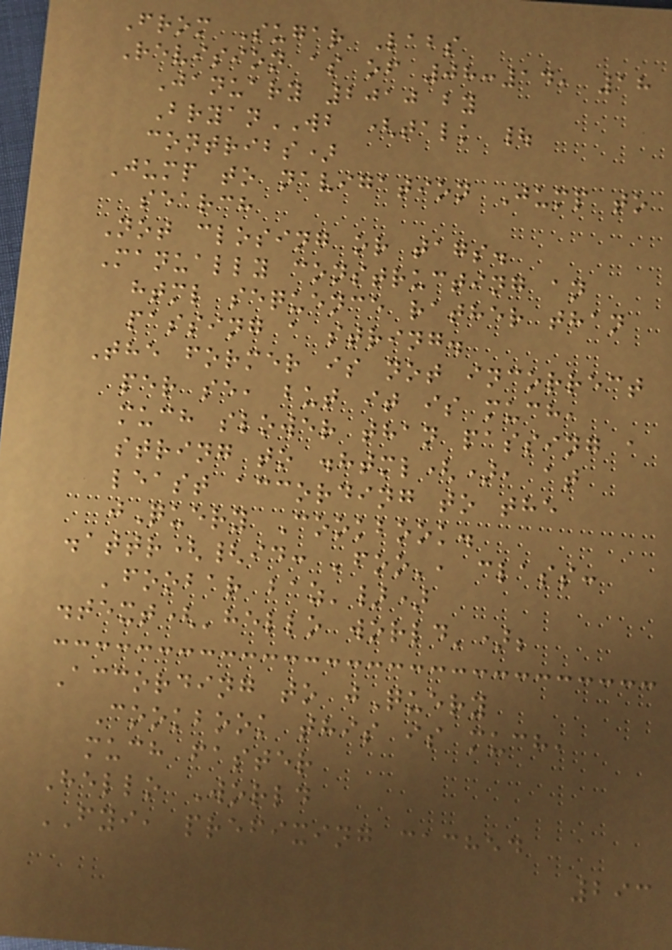From Sugar Labs
Revision as of 08:14, 18
January 2010 by
BryanWB (talk |
contribs)
Jump to navigation Jump to
search
Not closing or tags.
Manually constructing an
html sequence rather than
passing a string.
The former is not incorrect
per se, but it is much,
much slower than passing a
string to .html(), at
least according to the
jQuery Cookbook.
.attr({id: 'foo', class:
'foobar baz'})
.text('hello world');
According to jQuery
Cookbook this is much,
much faster
Hello World
FYI, prefixing cached
293
